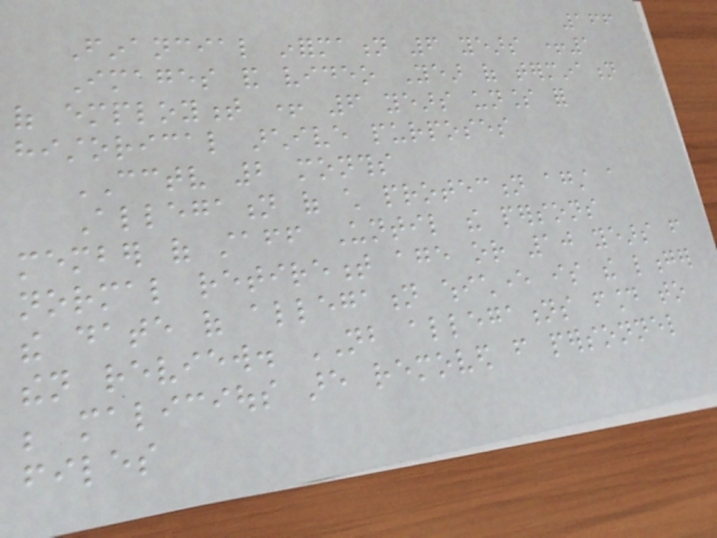166
Financial information 6 years +1
Images and video Year of termination
of employment + 6 years unless for
historical archive purposes
CCTV 2 months
Allegation of child protection against a
member of staff Until the persons
normal retirement age or 10 years from
the date of allegation whichever is the longer
then review. NB allegations found to
be malicious are removed from personnel
files
